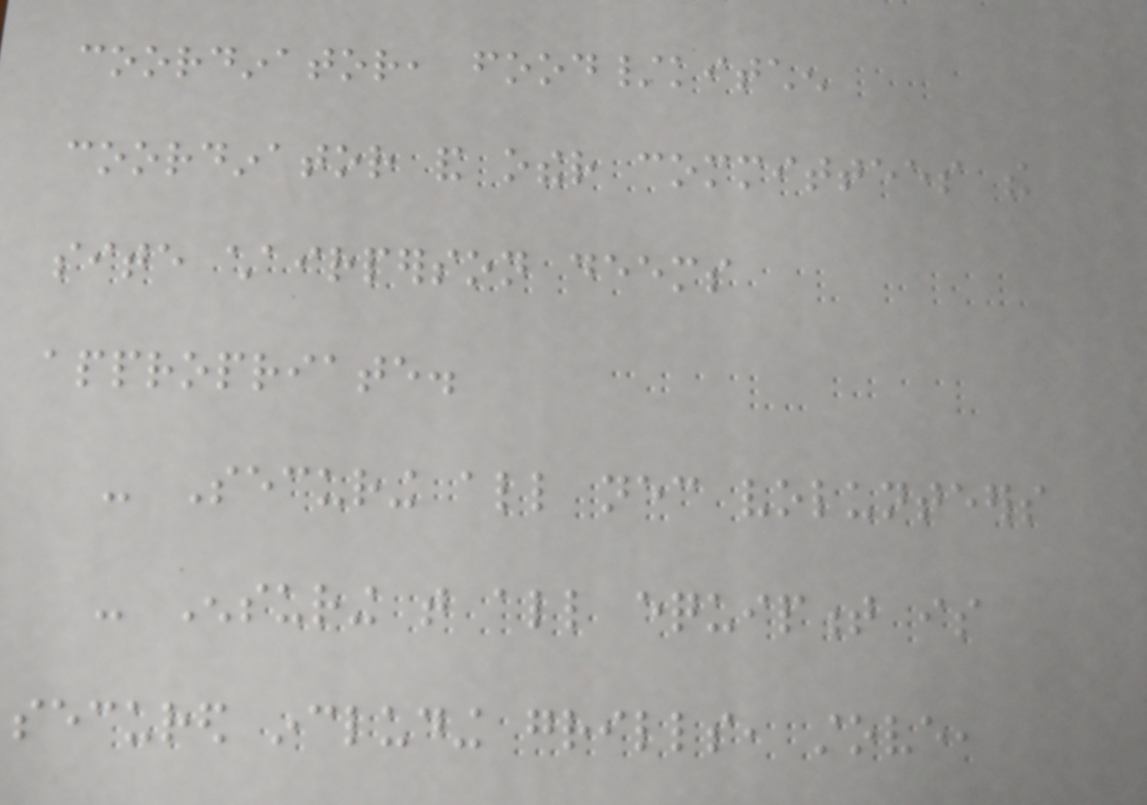coordinator, food/kitchen
coordinator and other committees the
site chairperson deems
appropriate.
- Securing all necessary volunteers
- Ensuring that all equipment is
secured including grills, stove,
